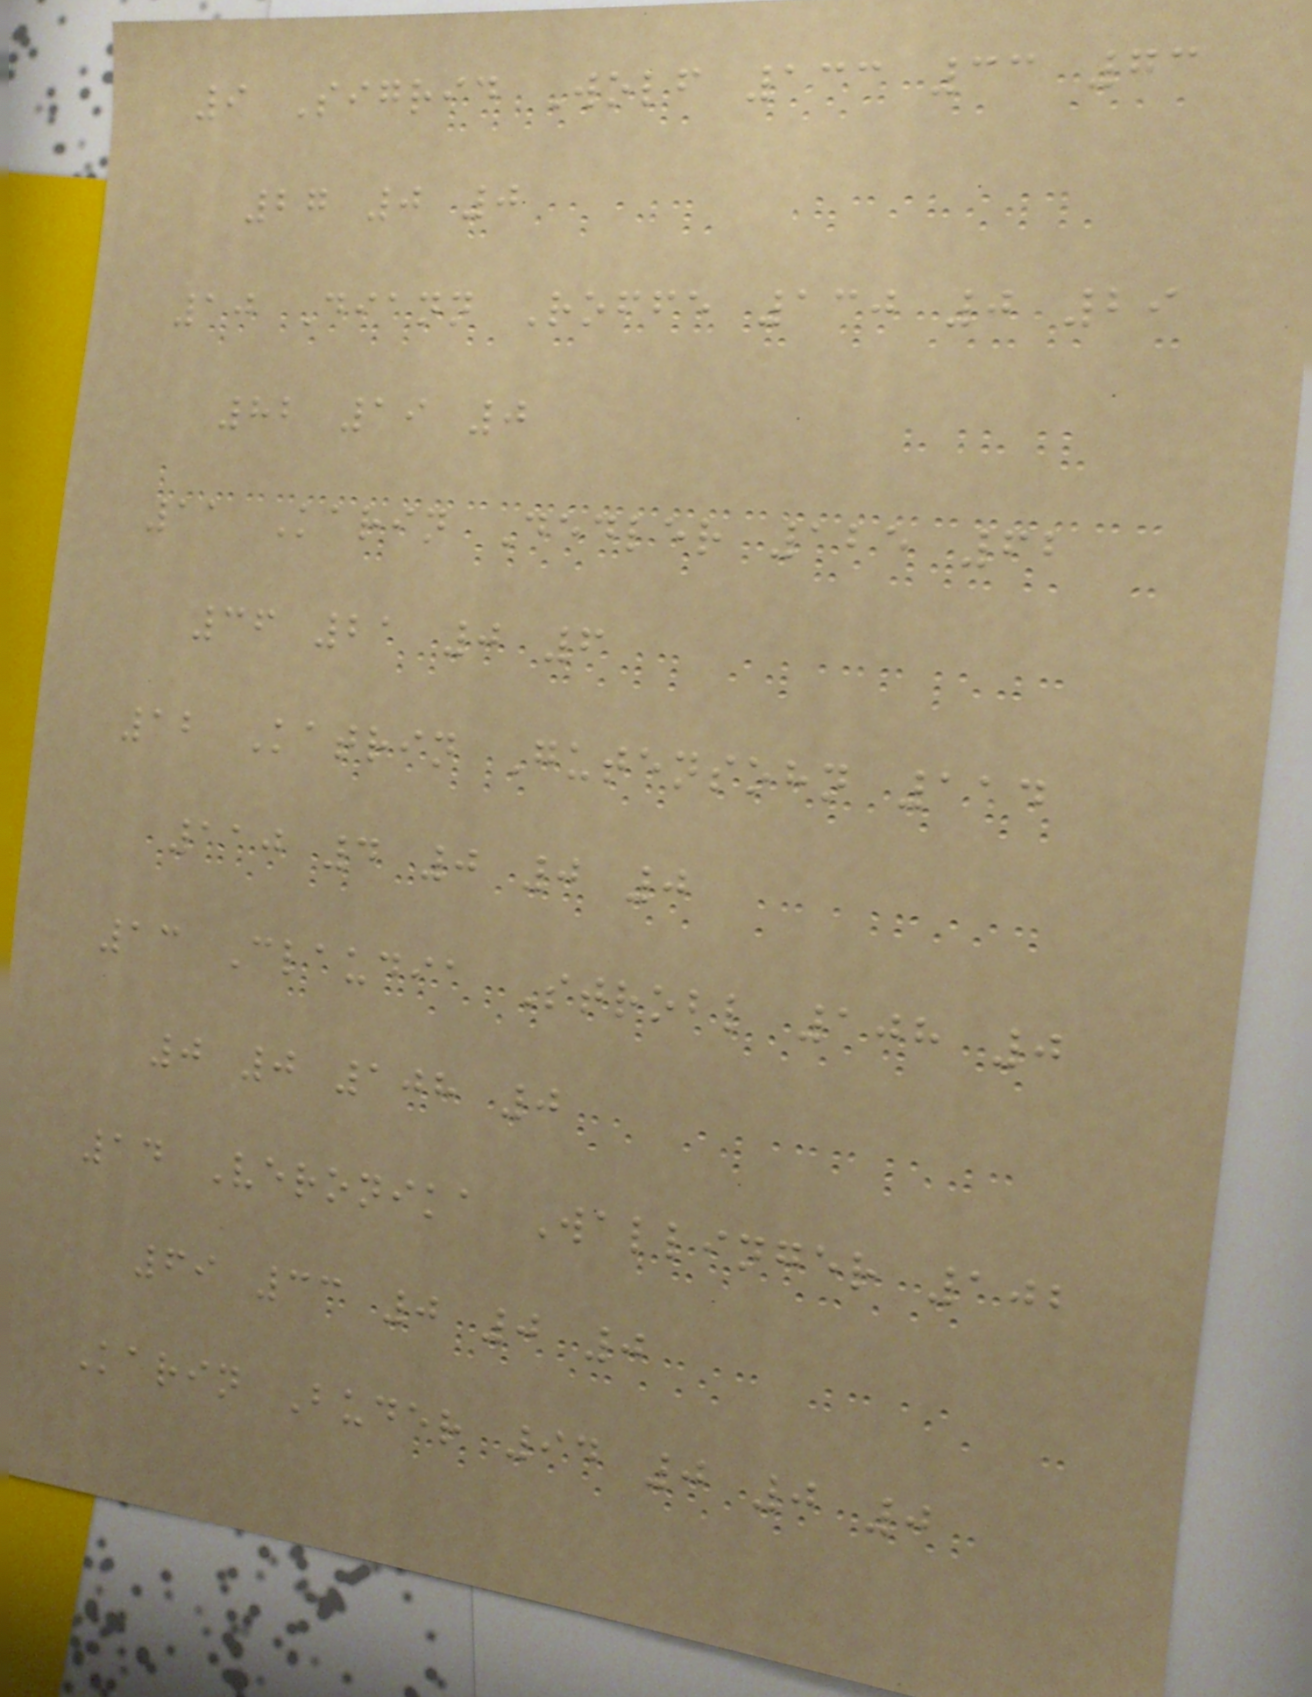9 Sigrid Wolf 133 33 73
27 0 0
10 Diann Roffe 130 0 29
82 19 0
11 Karin Dedler 125 62
36 21 0 6
12 Katrin Gutensohn 114
110 4 0 0 0
13 Claudia Strobl 108 0
0 0 108 0
14 Veronika Wallinger 102
69 33 0 0 0
Karin Buder 94 0 0 0
